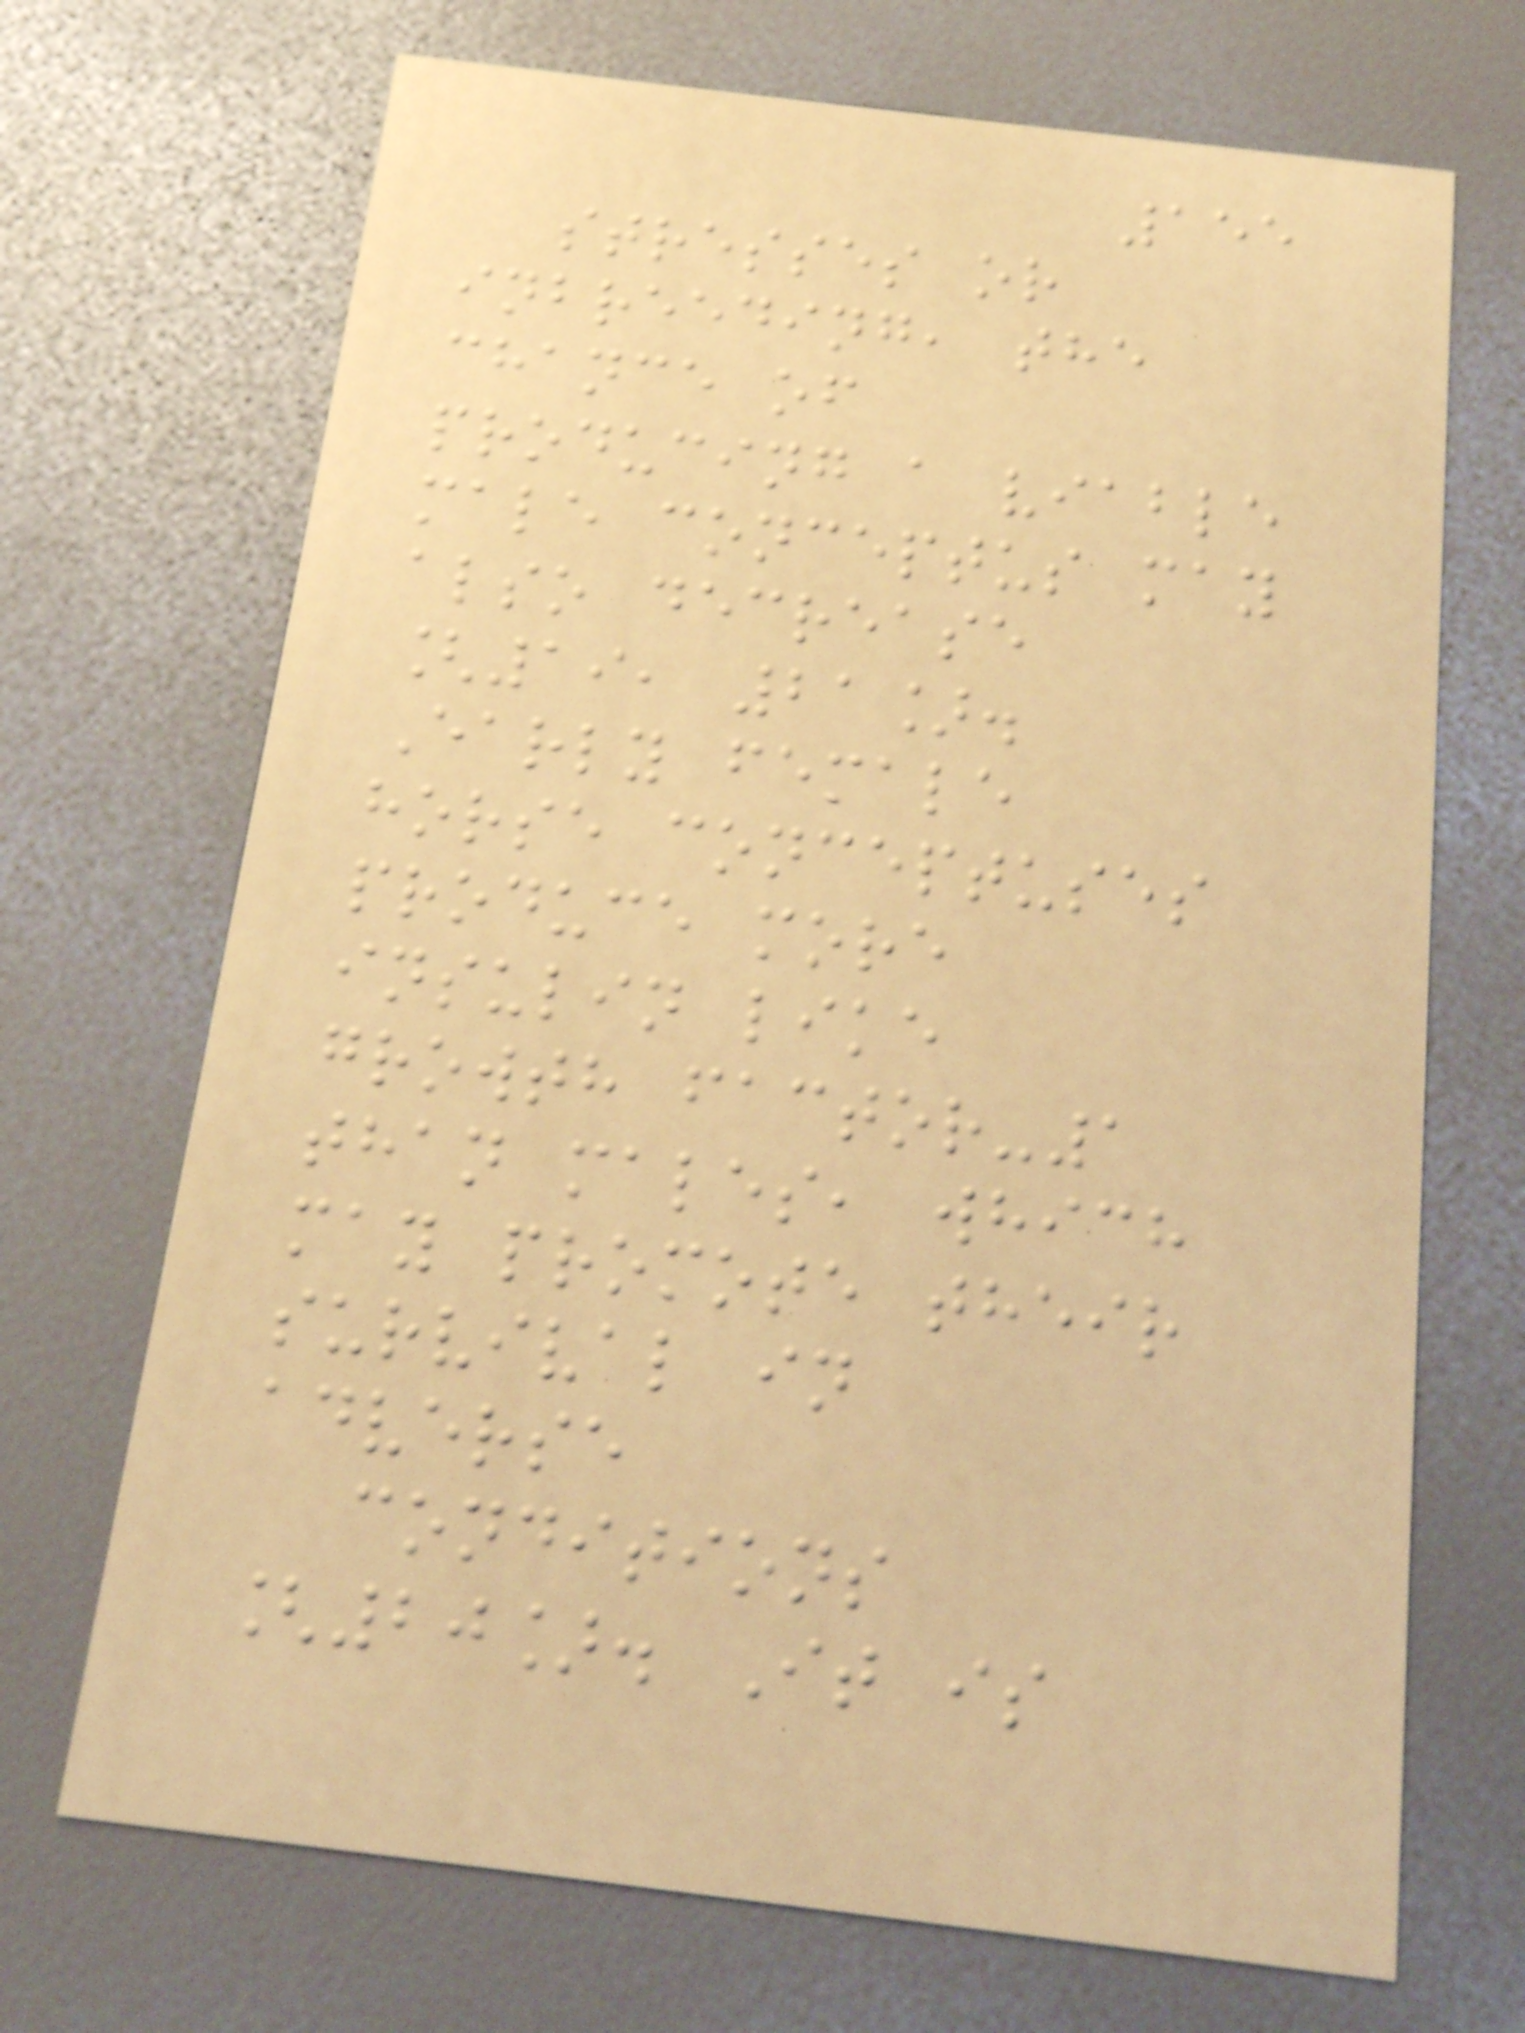155
stresses or
inbreeding, the
chance of
producing a viable
male conceptus may
also decrease
[19, 21].
Early female
horse conceptuses
produce more
insulin like
growth factor-1
than males, which
may promote their
survival in
adverse
conditions
[20]. It is
